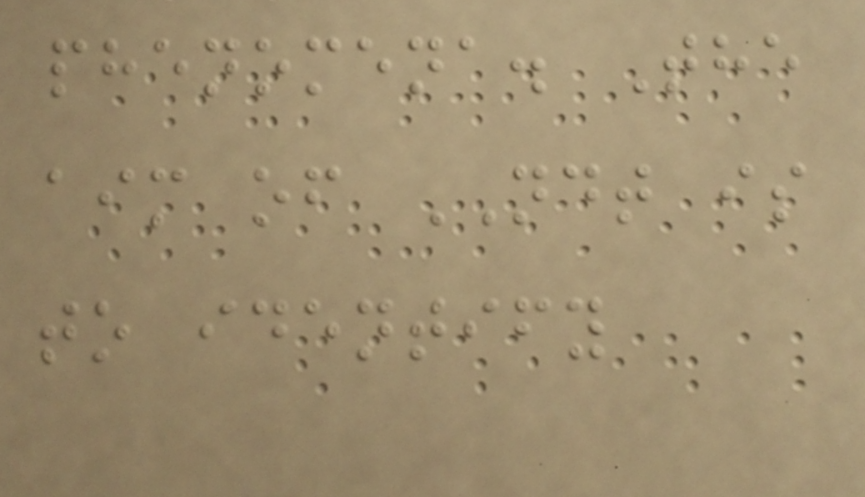phenomena. The
aim of NDT is
to identify
